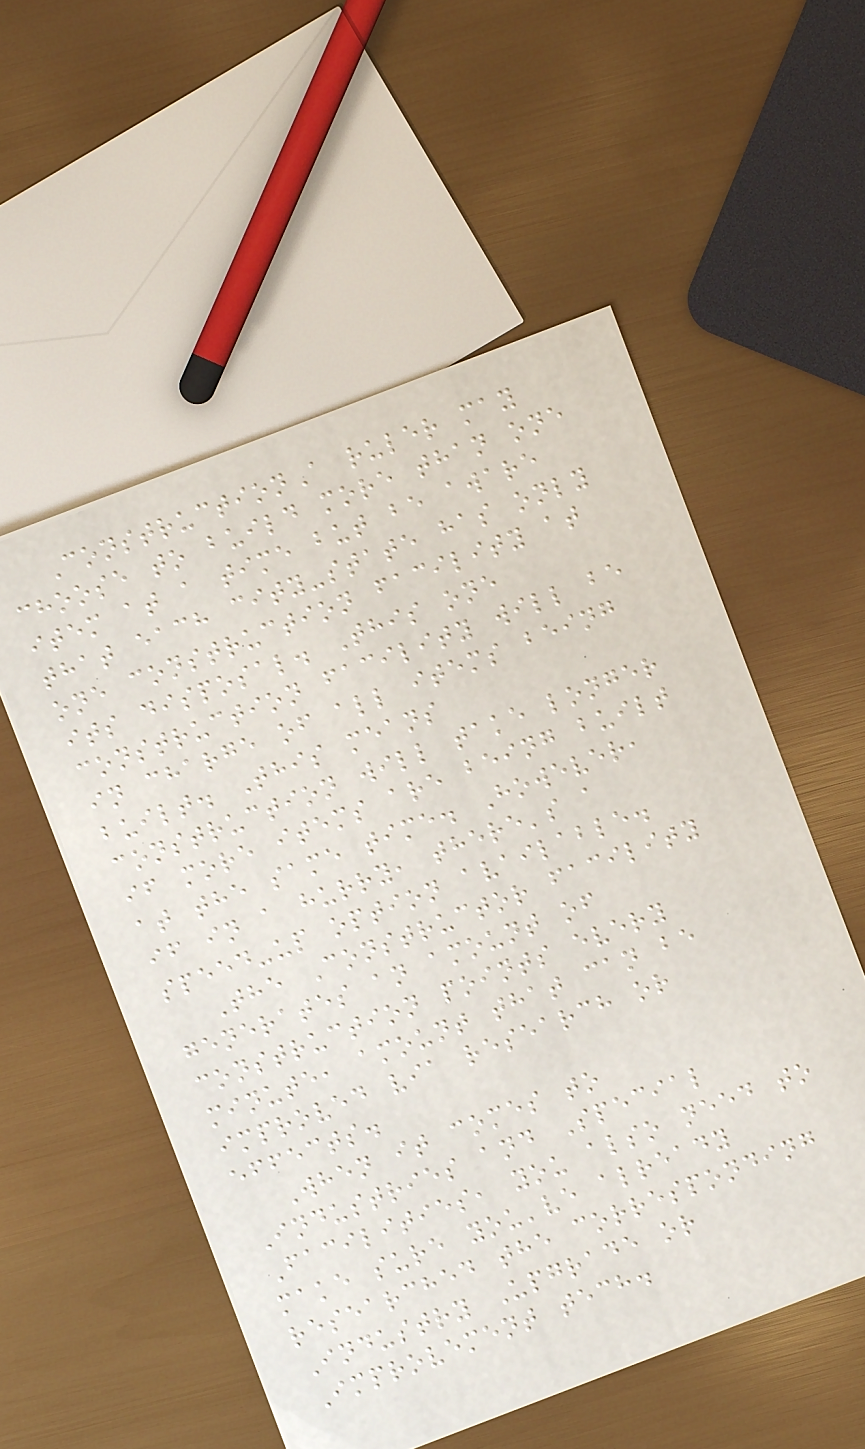ConstructionA ruler may
choose to build more than one
item at a time but be aware
that each city-state has only
one construction facility at
its disposal. This one
construction facility will be
in charge of all items being
built. This means
construction will take longer
if more items are being built
at the same time. However,
if in a hurry, there's a
speed-up option available.
The Constructor facility
generates an amount of
construction points every
minute, amount that can be
improved via research or
effects.
When it comes to
Industries and Special
Facilities, you also need to
make sure you've already
researched the corresponding
Industry Upgrade or
Improvement tech.
